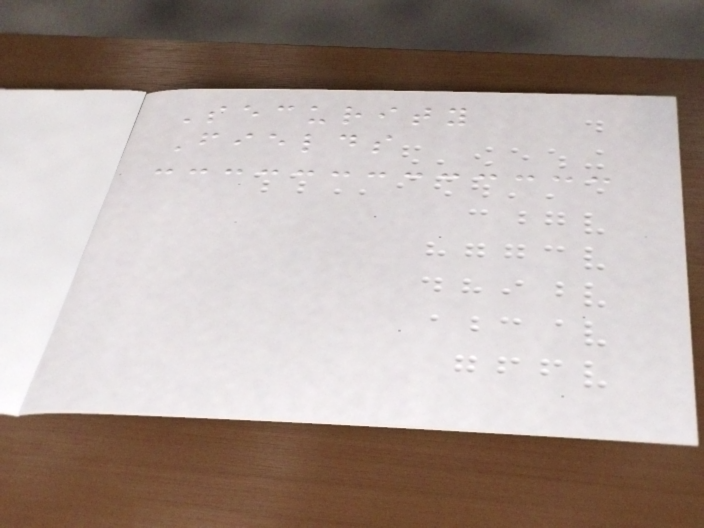Security
Fields
